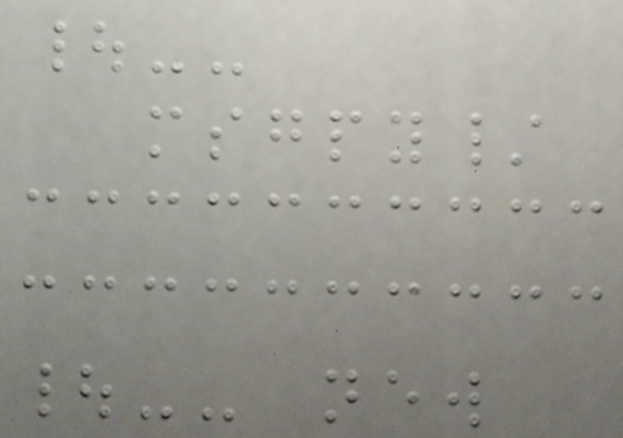|--
msgpy/
|-- new
